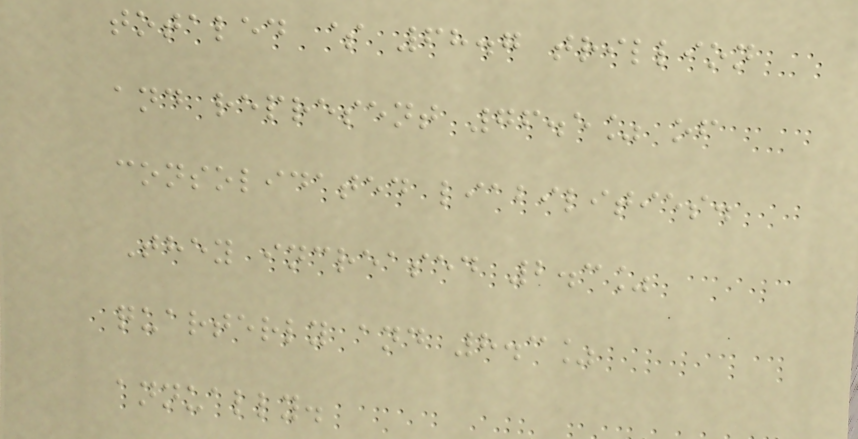totaled $ 68.7 trillion
and represent 76.5% of
consolidated liabilities.
They increased 2.3%
quarterly and 8.3%
annually.
